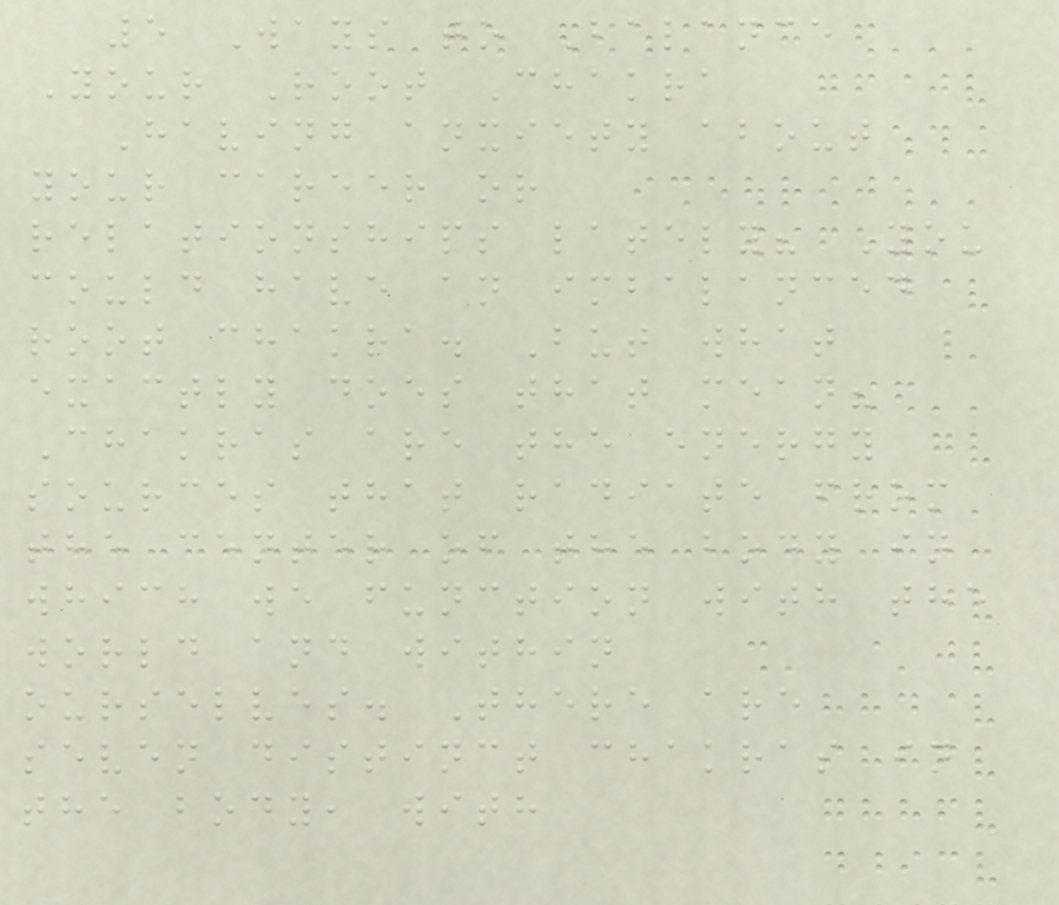5 Ways to Balance
Your Root Chakra
Having anxiety about
your career or
relationships lately? You
could have an imbalanced
root chakra. But what
exactly does that mean?
Chakras are the energy
sources that radiate from
the center of the body in
which we function with the
world and within
ourselves. There are
seven distinct chakras in
the body, with
